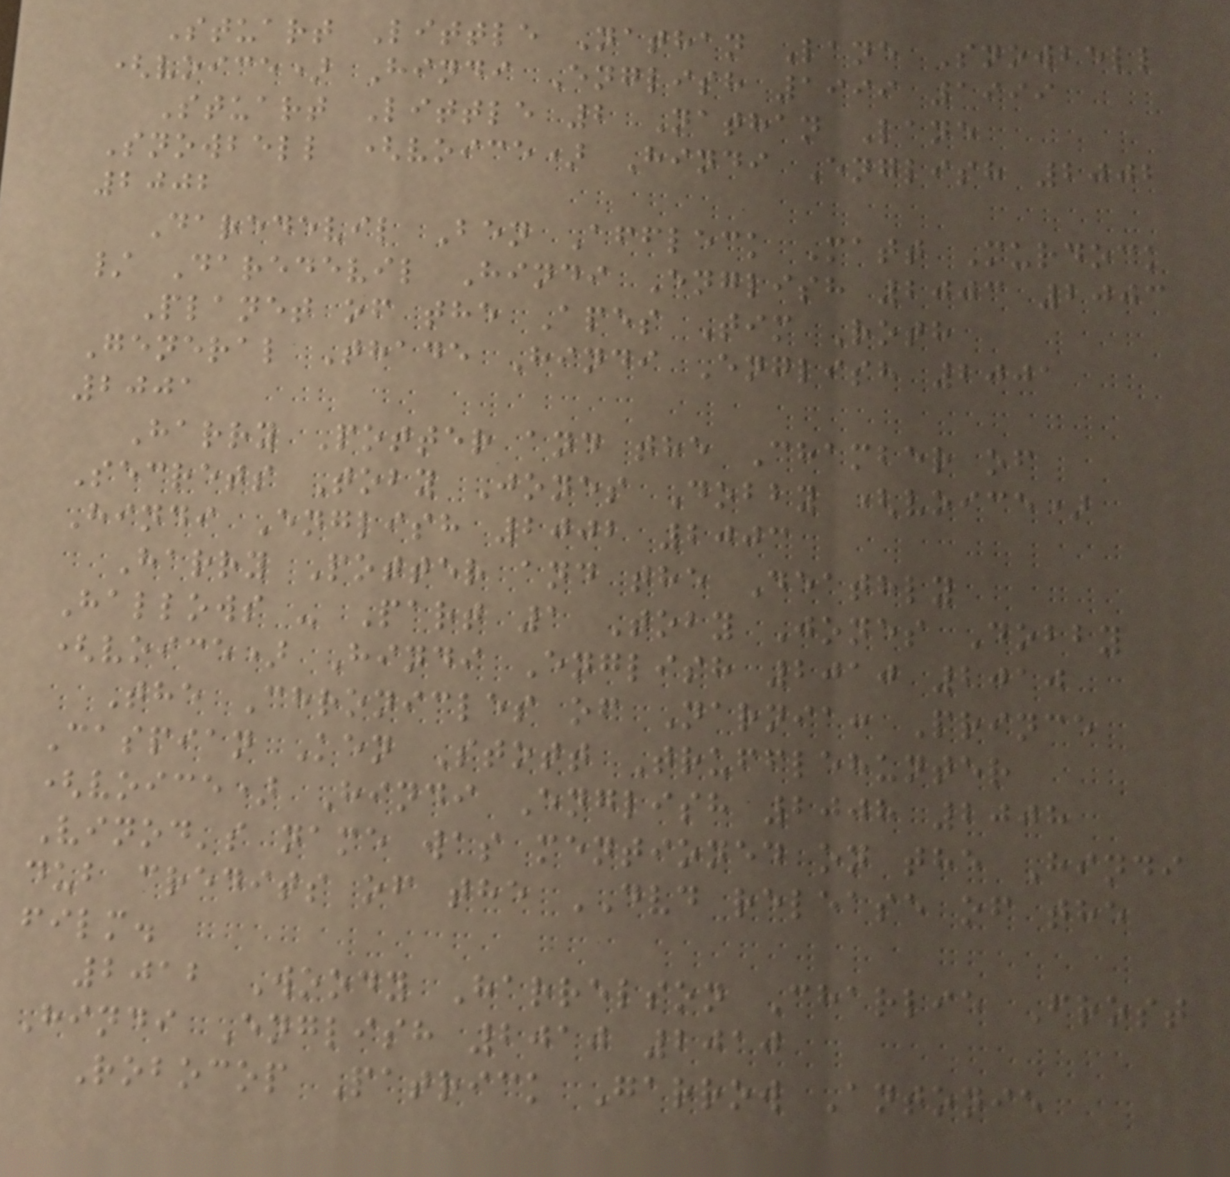Stuart Little Nathan Lane Snowbell
(voice) Hindi English 1999 1999
Stuart Little 2 Nathan Lane
Snowbell (voice) Hindi English 2002
2002
Daredevil Ben Affleck Matt Murdock
/ Daredevil Hindi English 2003 2003
Planet of the Apes Tim Roth
General Thade Hindi English 2001
2001
Harry Potter and the Chamber of
Secrets Toby Jones Dobby (voice)
Hindi English 2002 2003
Harry Potter and the Deathly
Hallows - Part 1 Toby Jones Dobby
(voice) Hindi English 2010 2010
The Chronicles of Narnia: Prince
Caspian Ken Stott Trufflehunter
(voice) Hindi English 2008 2008
Vinod's name was mentioned on the Hindi
dub credits of the DVD release of the
film.
2012 Woody Harrelson Charlie Frost
Hindi English 2010 2010
Robocop Patrick Garrow Antonie
